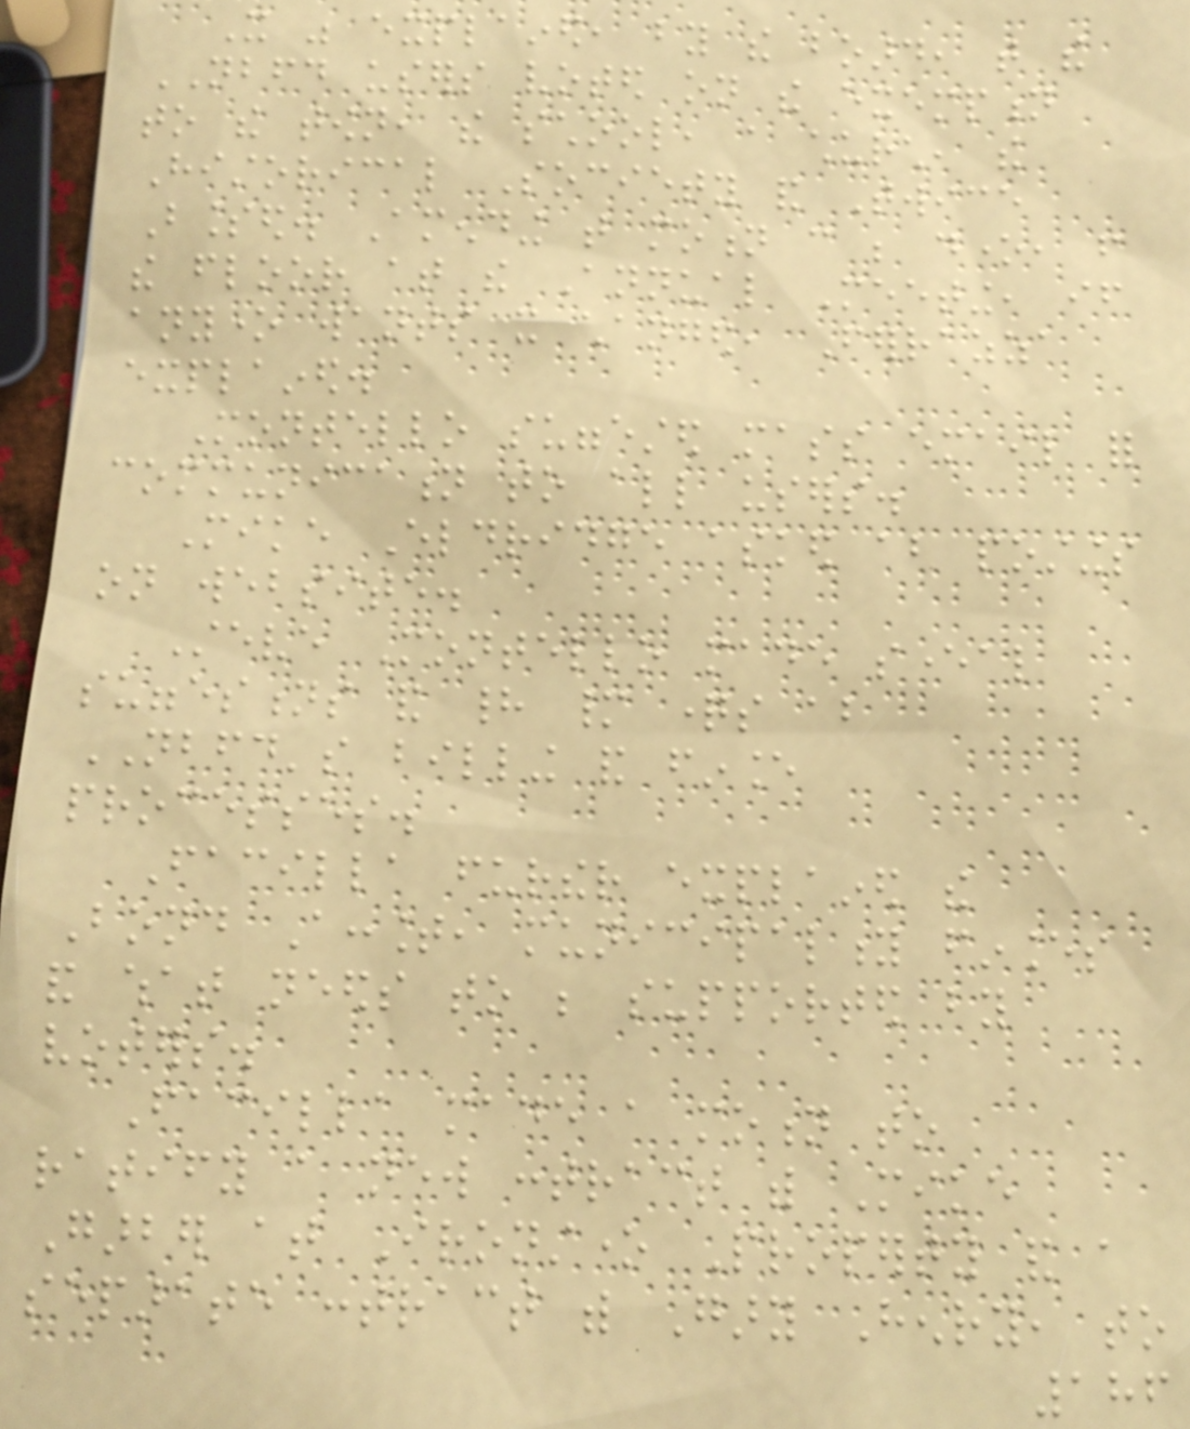It was explained, by the board, that the
NBFD users voted on the exemption
to the town, the school, a church, the
Historical Society and Twice
Blessed. Amending that motion can be done, from
the floor at the Annual Meeting, if
anyone wants it changed, Ferrazza
explained.
Montello suggested mass email for
communication to all users.
Mike Eldridge asked about postings
on website.
Steve Montello made several
suggestions and had many questions about
NBFD's billing and finance
processes.
Facilla further explained the
Bond Account, municipality finances
and what needs to be supported by
voters.
Facilla made a motion to
ratify a new contract with Mike
Garber at Ironstone Property and a
separate contract with Gary Henry, to
186
